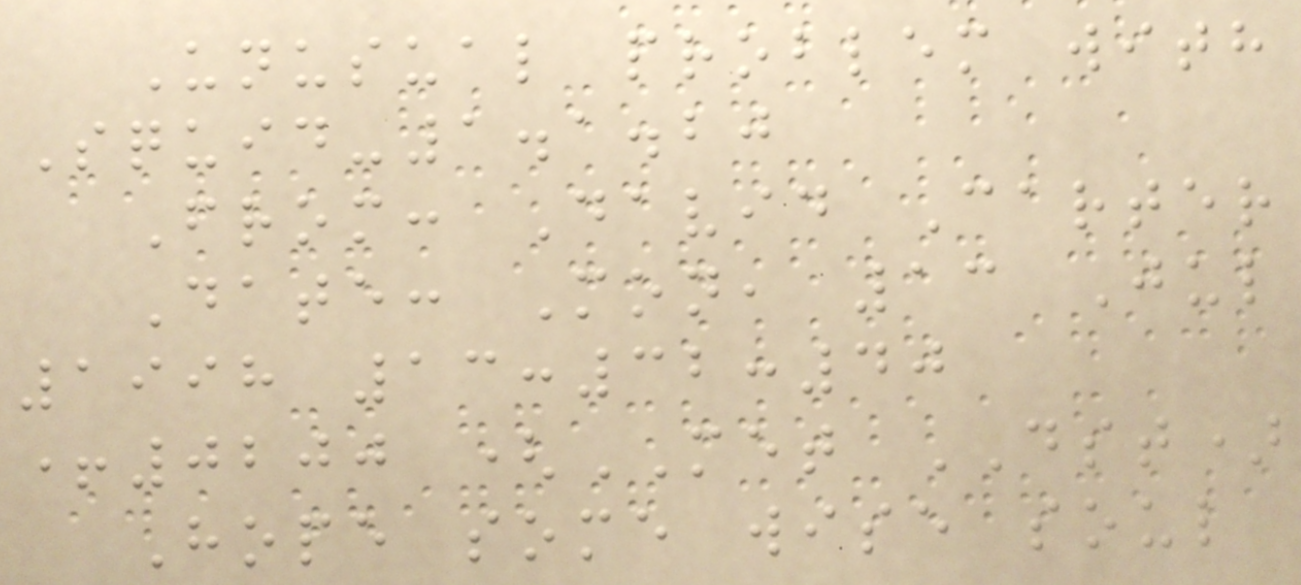Unusual problem with
Squid-1.1.20
From: David Carter
Date: Mon, 13 Jul
1998 13:32:40
+0200 (MET DST)
Hope some wise soul
